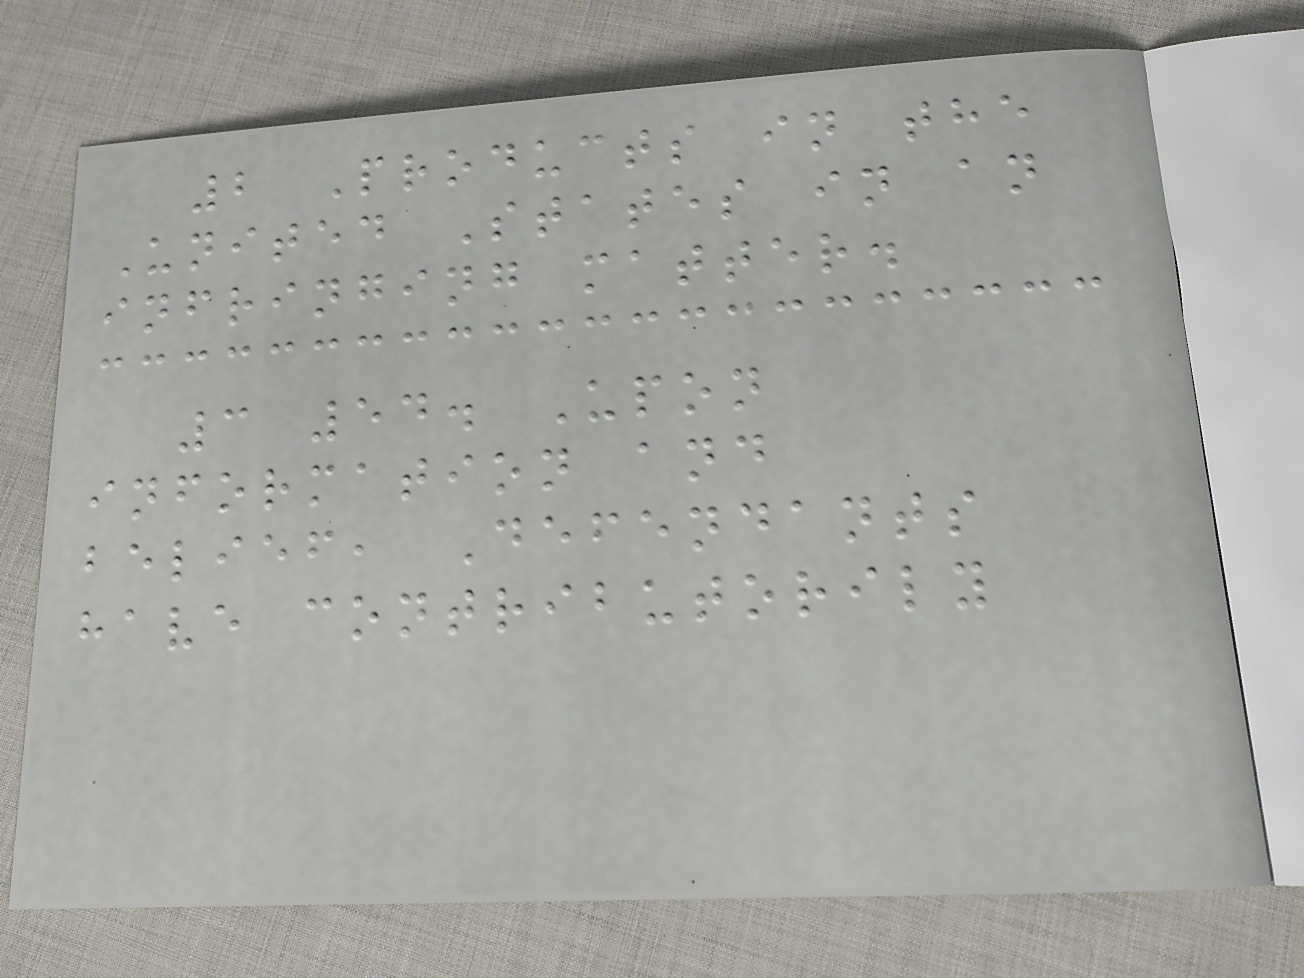2 Products in the
United States in an
infringing matter.
3 54. Upon
information and
belief, Defendants
have contributorily
